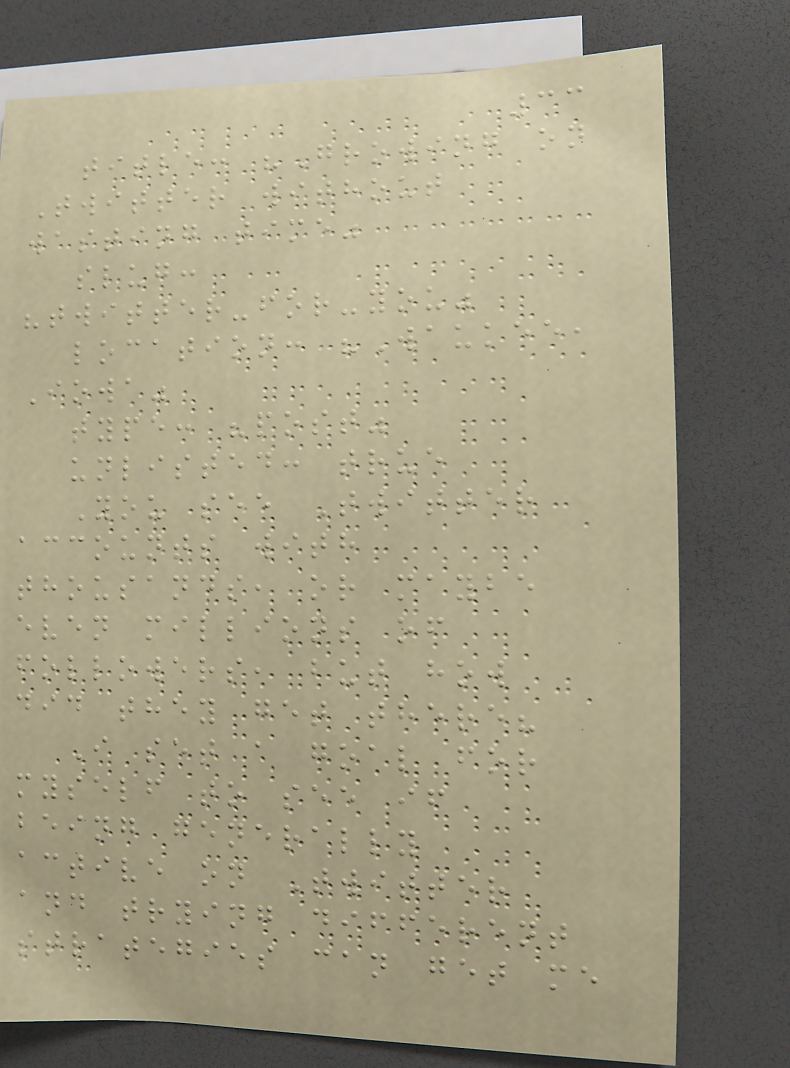33
title: "Growing on
Twitter without
wasting time"
slug:
"twitter-for-you"
location: "Waukee,
Iowa"
type: "post"
unlisted: true
You see Twitter
accounts with
thousands, or maybe
even millions of
followers, but how
did they get there?
I set a goal for
myself to see if
being generally
active on Twitter
and trying different
strategies can get me
